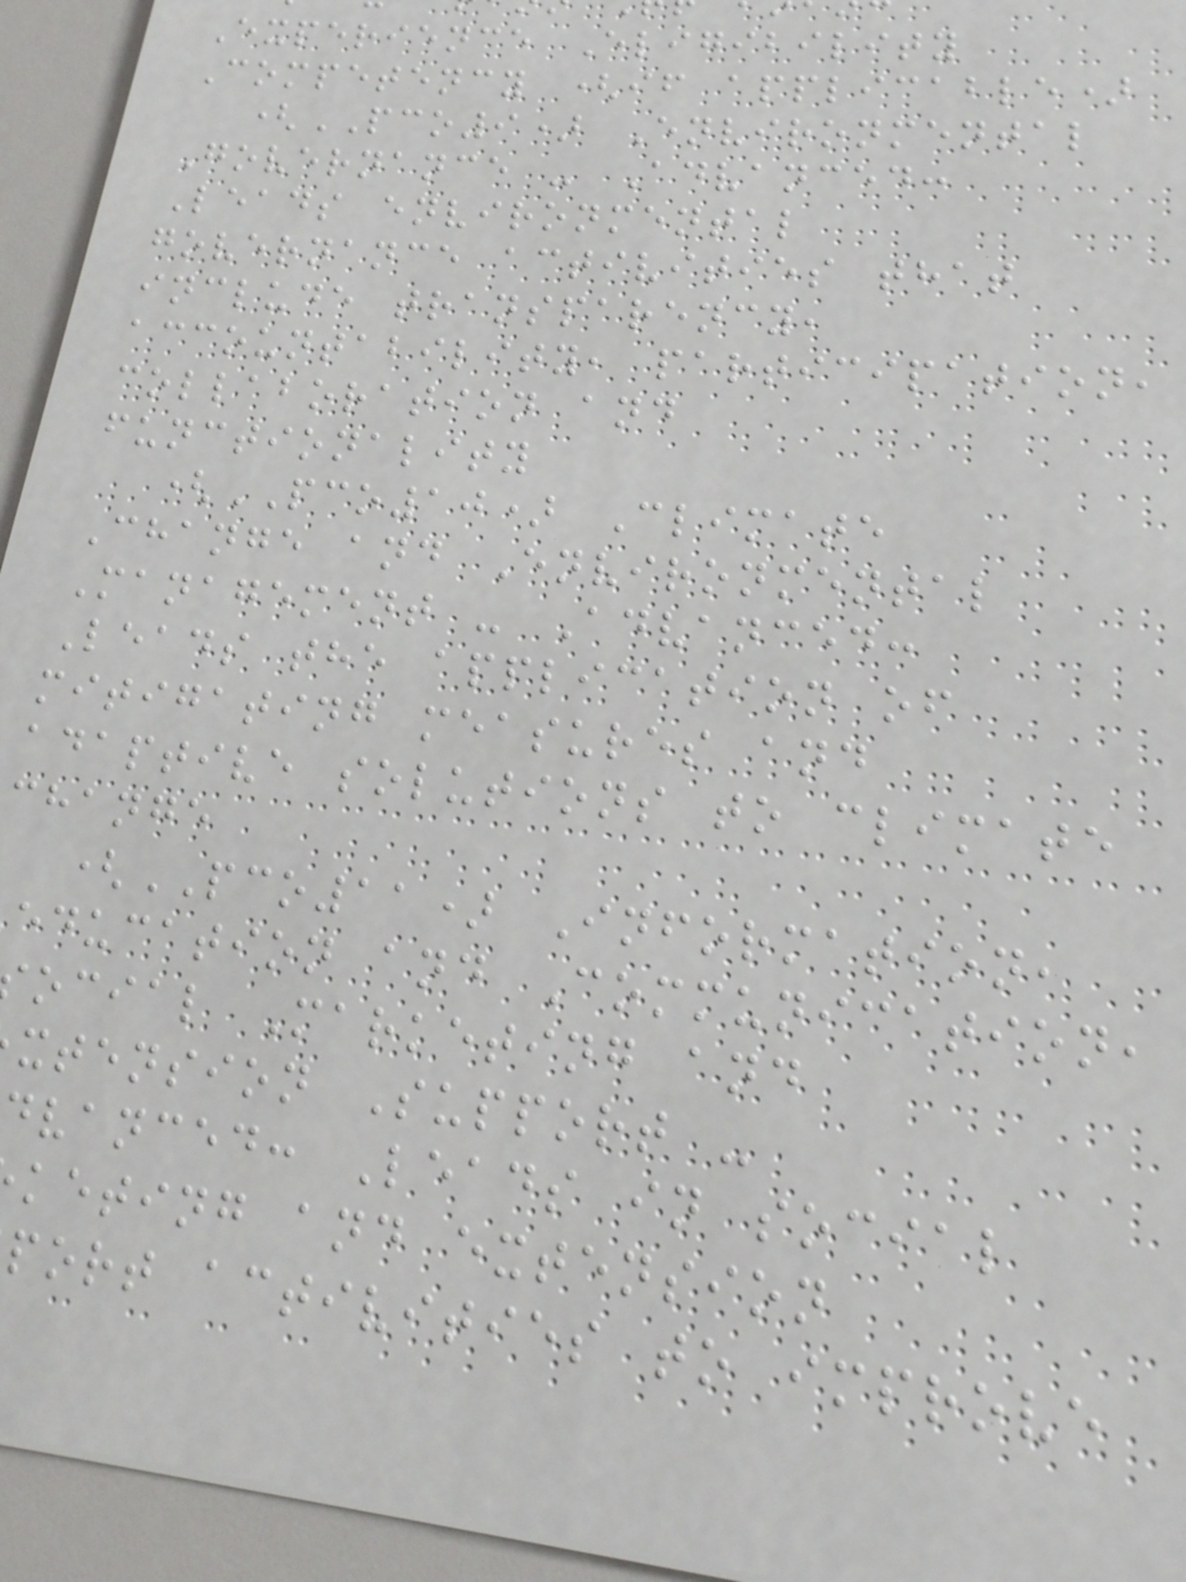Experience Eligibility
Competency (if applicable)
(PCO9) Environmental
Governance - Advanced:
Leads environmental
governance activities that
include transparency,
accountability, participation,
collaboration and
functionality
(PCO10) Climate
Change and Environmental
Management - Advanced:
Leads the application of
mitigating measures and
adaptive solutions to climate
change
(PCO11) Information,
education and Communication,
ocial Marketing and
xtension Support -
dvanced: Leads in social
keting and extension
port activities to improve
